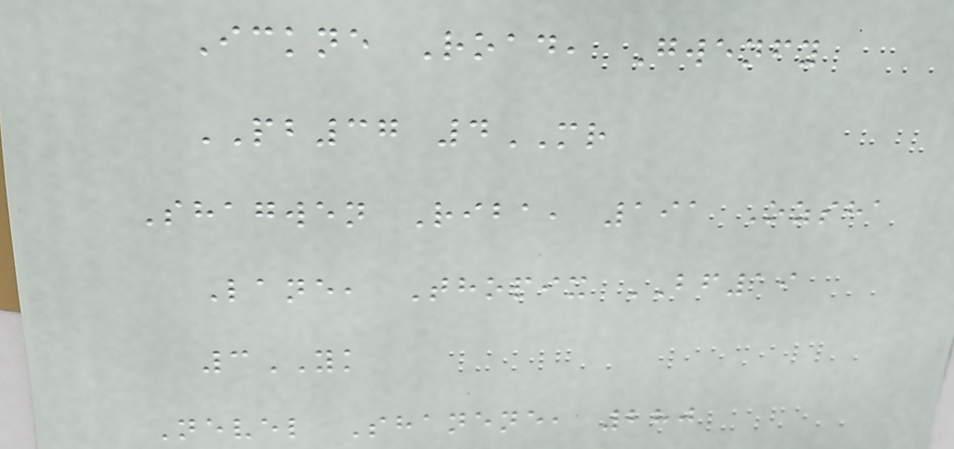Ickne Road, Gwenfy
PB37 4MR
Shagwen Riba, 191 Ozsha
Lane, Thopix BF19
3YK
Nevel Shanene, 280
